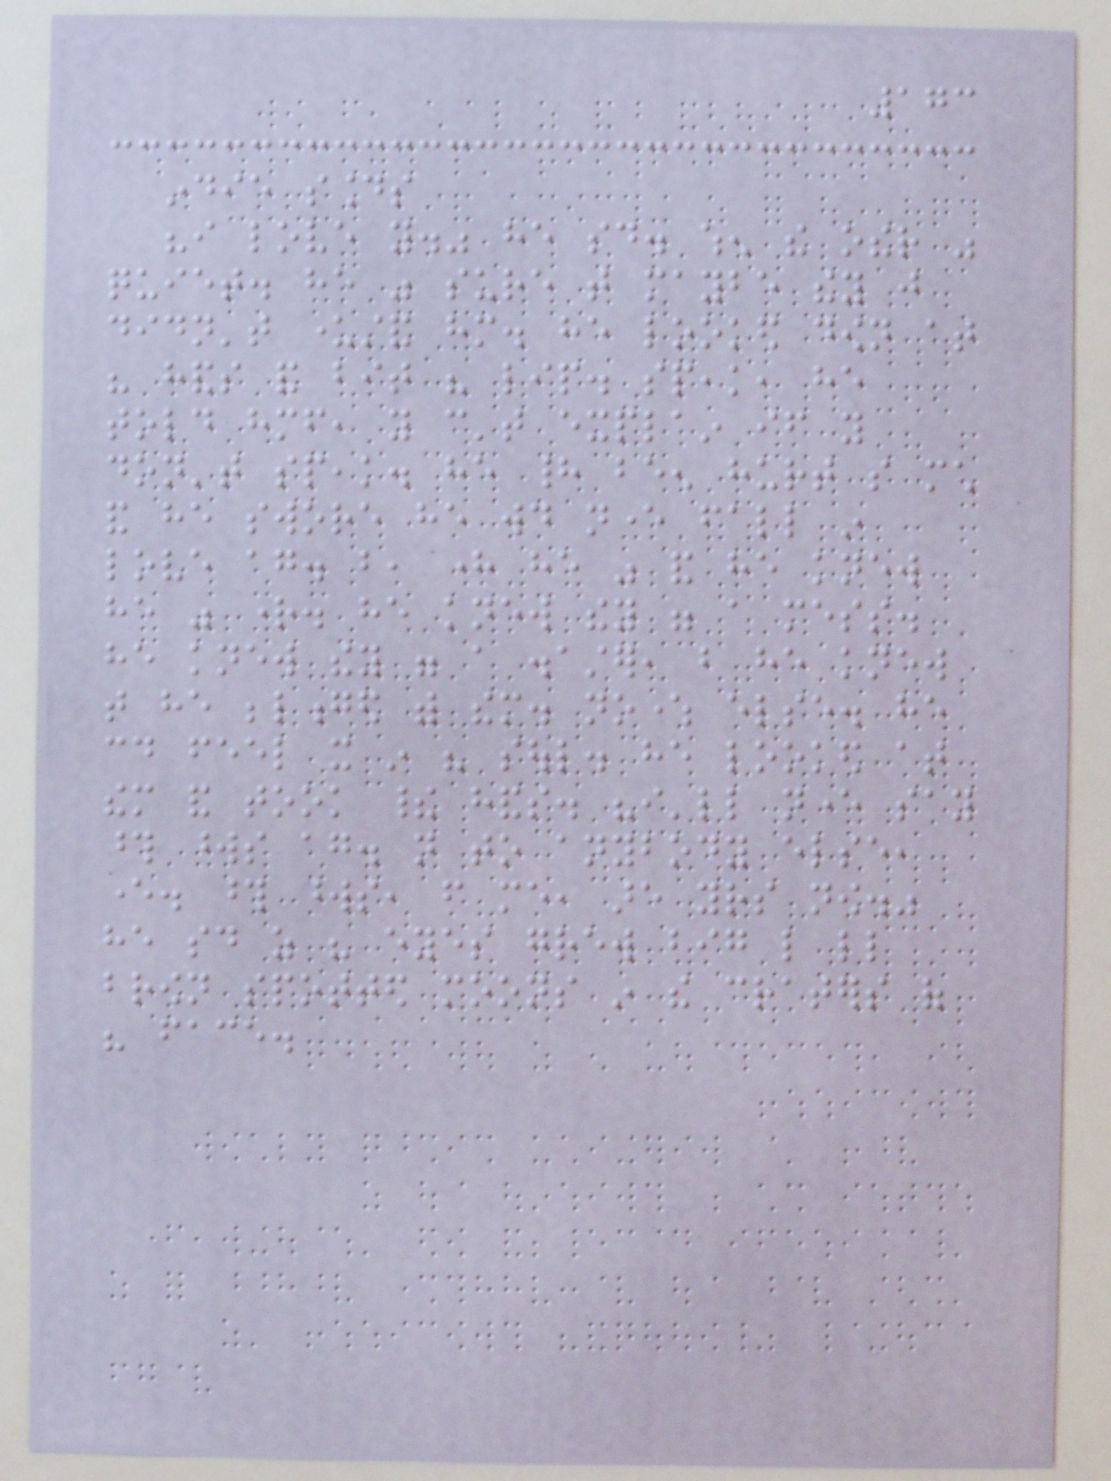173
indie sounds
"i love you." he said. when the other was
quiet. he was sure that maybe they just
didn't understand him. he looked down at
his hands and bit his lip. speak, he
told himself, you can't explain if you
don't speak. he had been hurt so much
and he swore he would never fall in
love again. but, here he was and he knew
he was right. he knew they were a mess.
he knew they were a disaster, but he knew
that he belonged with them. nowhere else. he
could feel it in his soul. he looked at
them and took their hands. "i'll never say
those words again. not to anybody else,
ever. those words, from me, are yours now."
he said as his eyes grew big like little
brown spotted moons in the craters of
his face.
